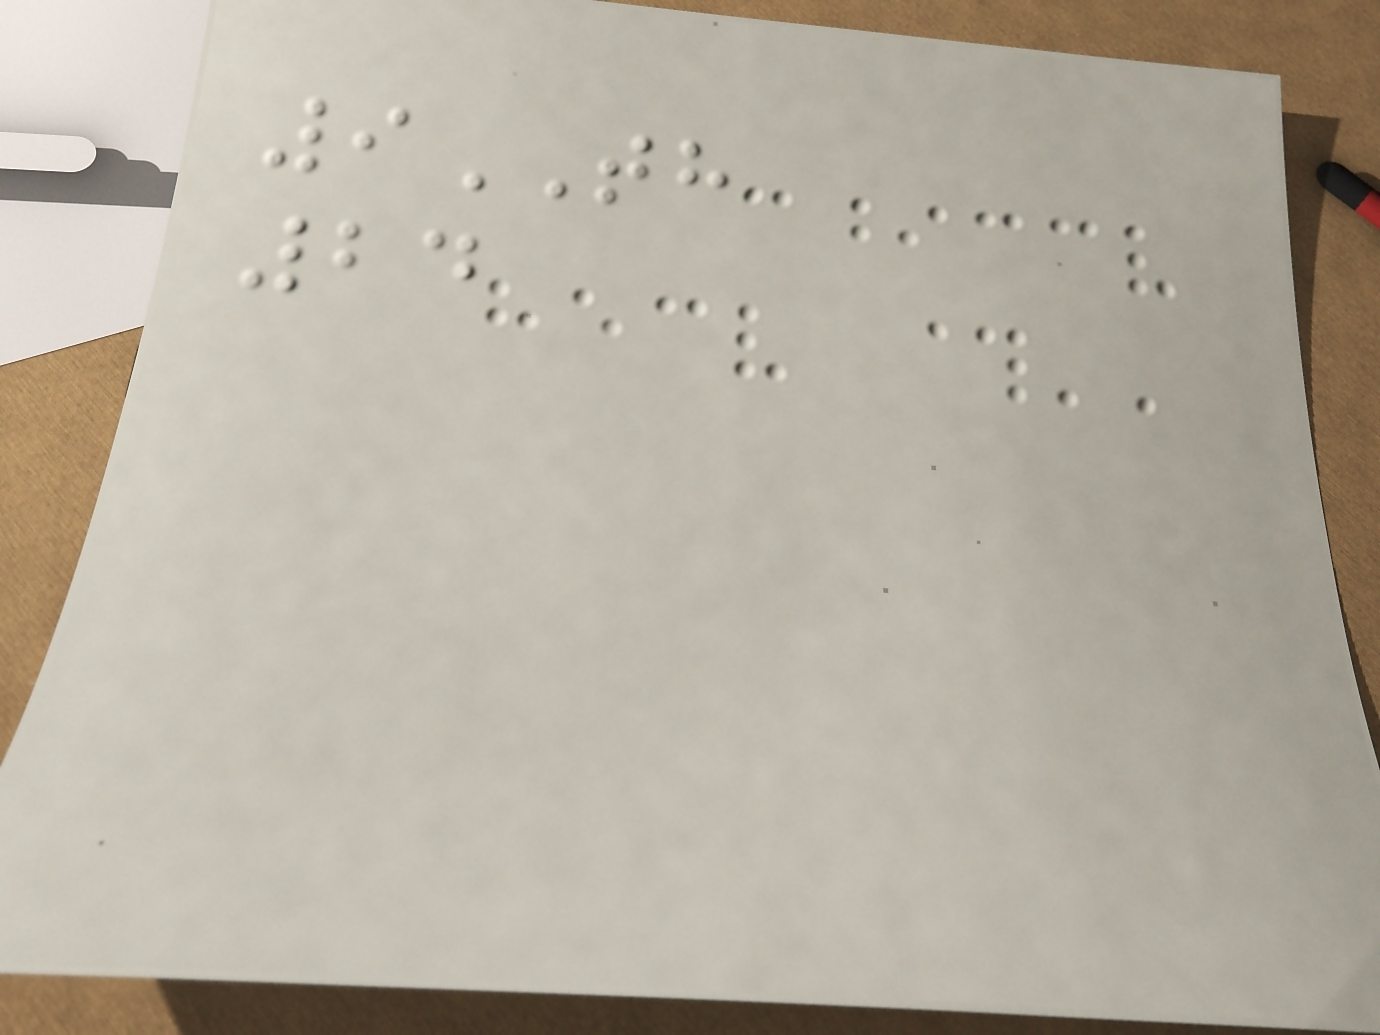9TH
24
